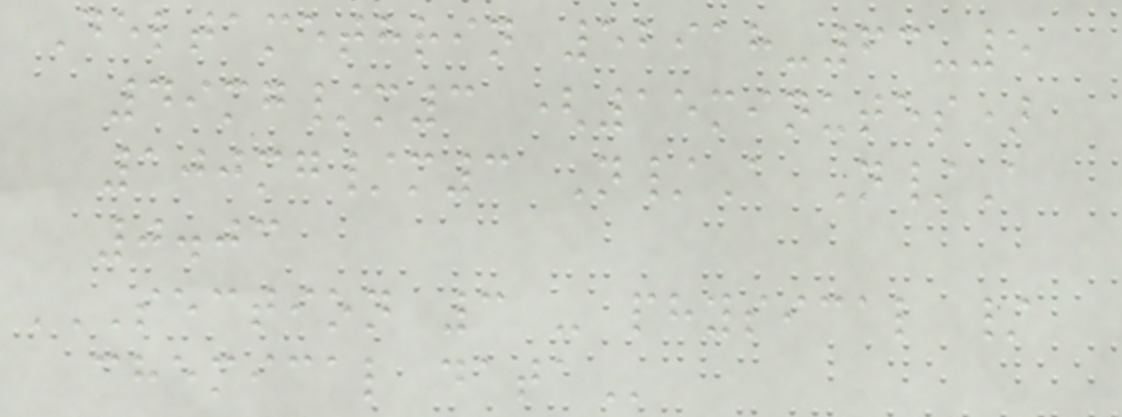Deltamethrin 52918-63-5
49mg/m3 (15minutes)
100mg/m3 N/A N/A
0.03
SECTION 3 - PHYSICAL /
CHEMICAL DATA
